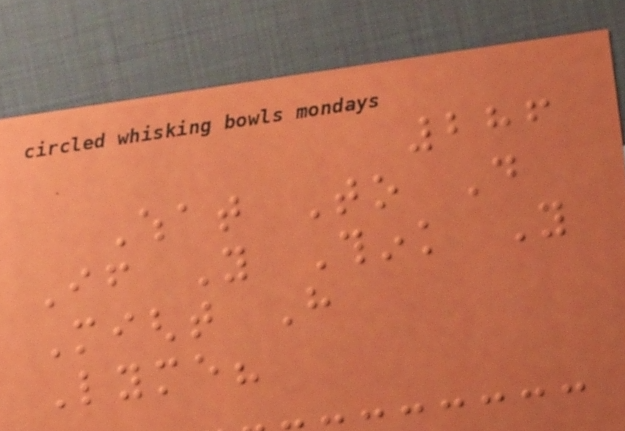286
What To Do
If You Think You
Might Have
Lyme?
